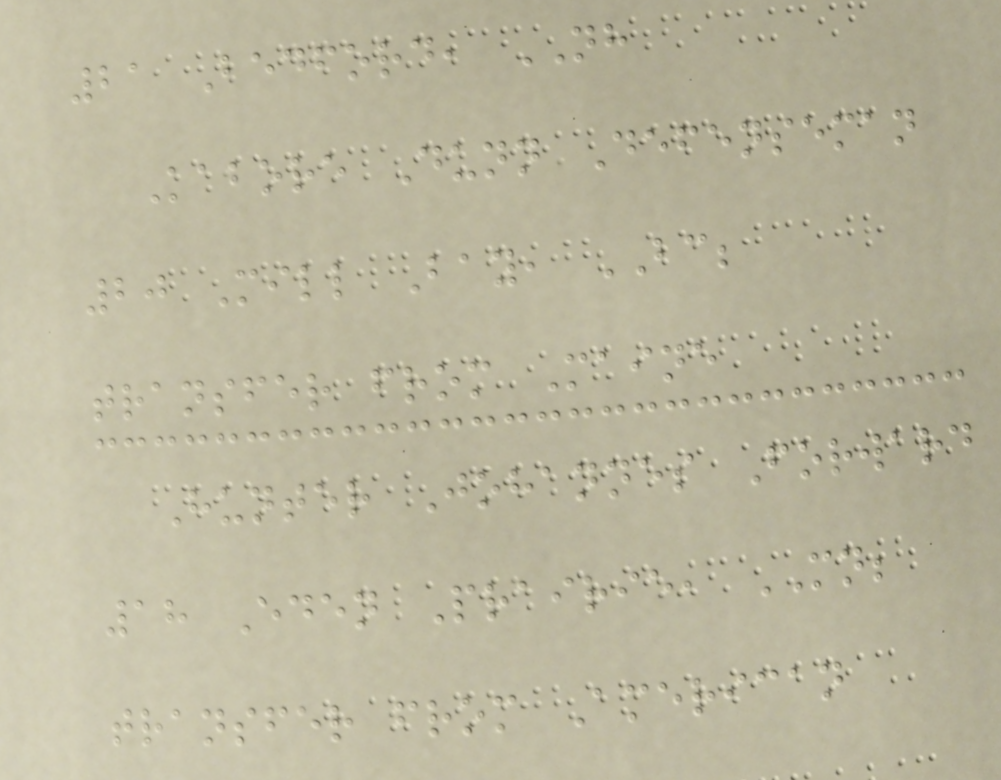21 Bedford, NH
Kabore Dunn Defenseman
20 Mill Bay, BC;
transfer from Maine
Hunter Johannes Forward
18 Eden Prairie, MN;
transfer from American
